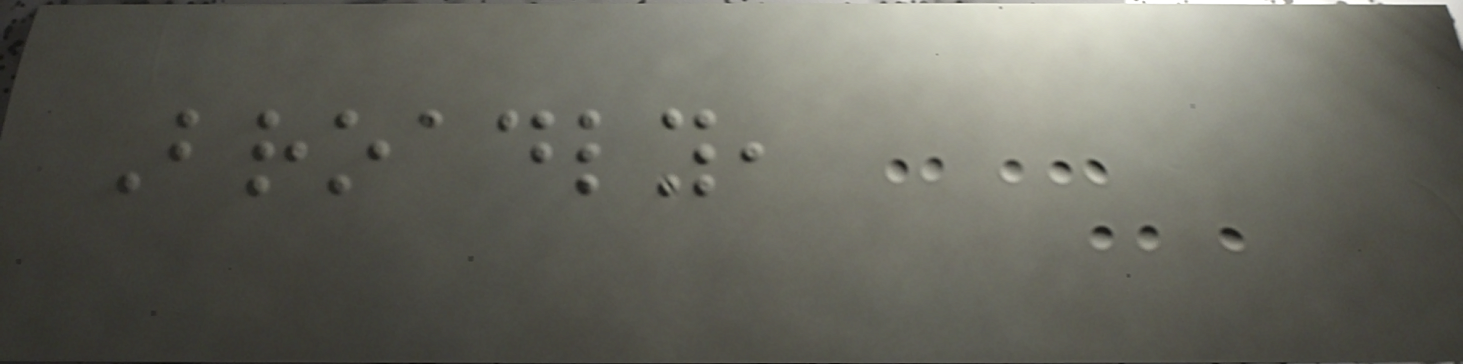Broadly,
